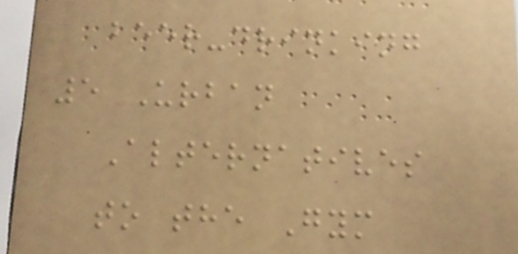beer-drinking
5 Urban
Alternatives
to the Gym
